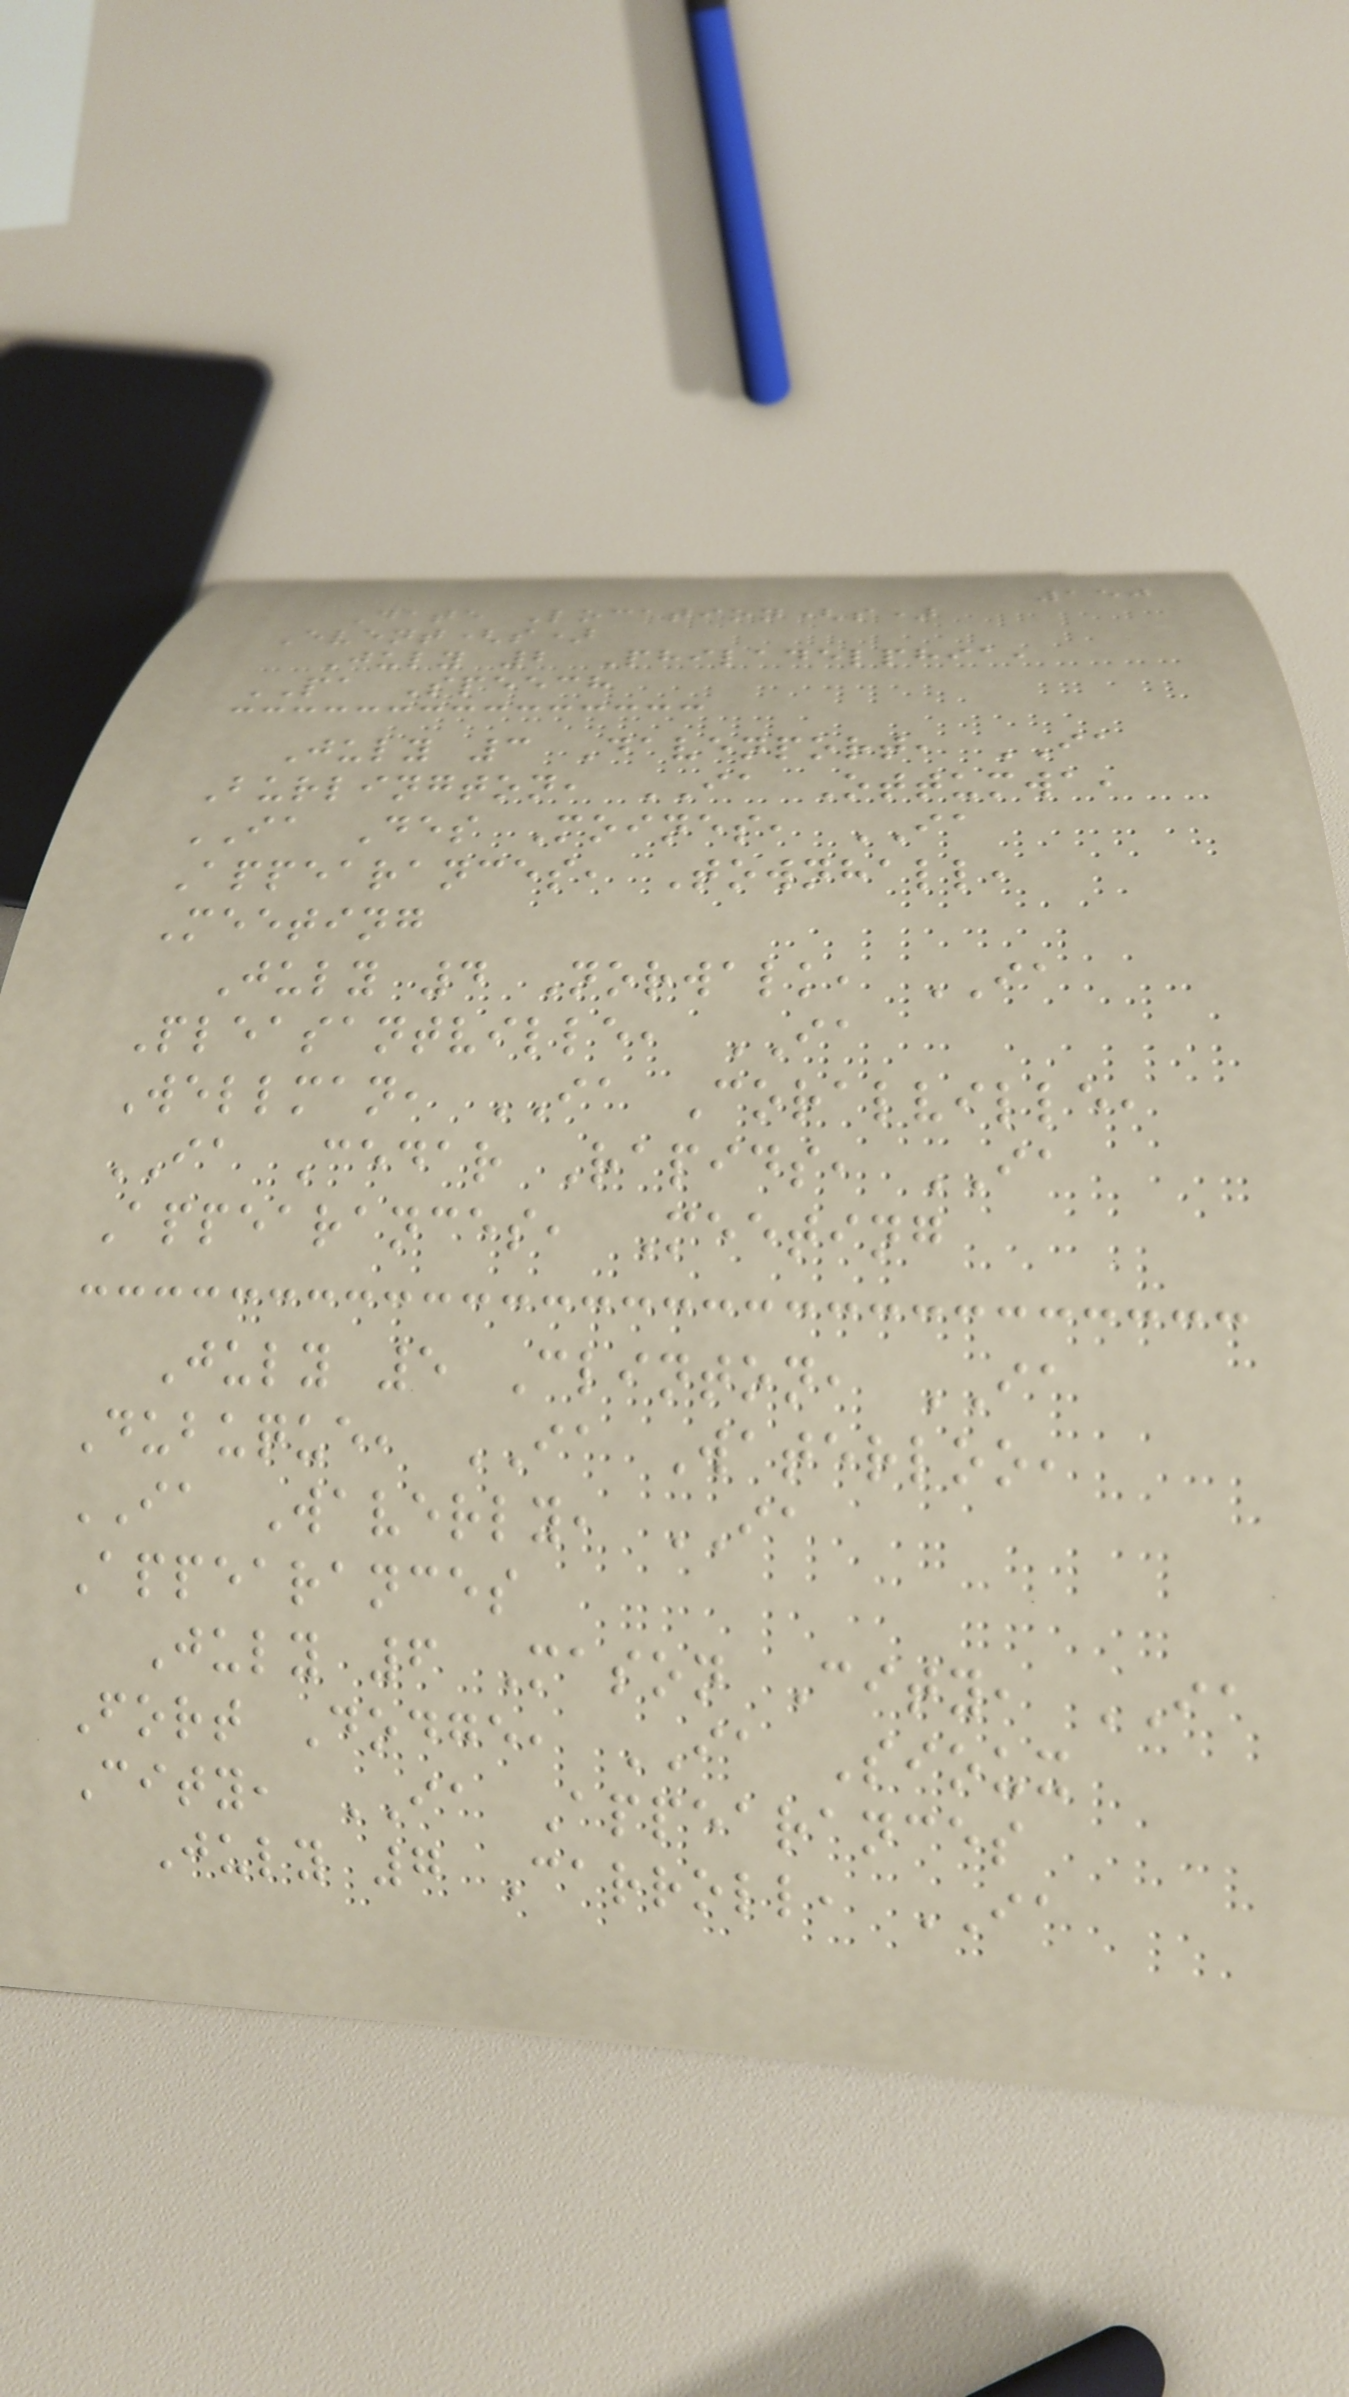150
Date Location(s)
Event(s)
July 2 Philadelphia,
PA Speech
July 3 Davenport, IA
Burlington, IA Ottumwa,
IA Des Moines, IA
Appearances, Townhall,
Meeting
July 4 Norwalk, IA
Pleasantville, IA
Wellman, IA Coralville,
IA Cedar Rapids, IA
Appearances, Meeting
July 5 Clinton, IA
Dubuque, IA Waterloo,
IA Waverly, IA
Appearances
July 6 Mason City, IA
Fort Dodge, IA Sioux
City, IA Appearances
July 7 Carroll, IA
